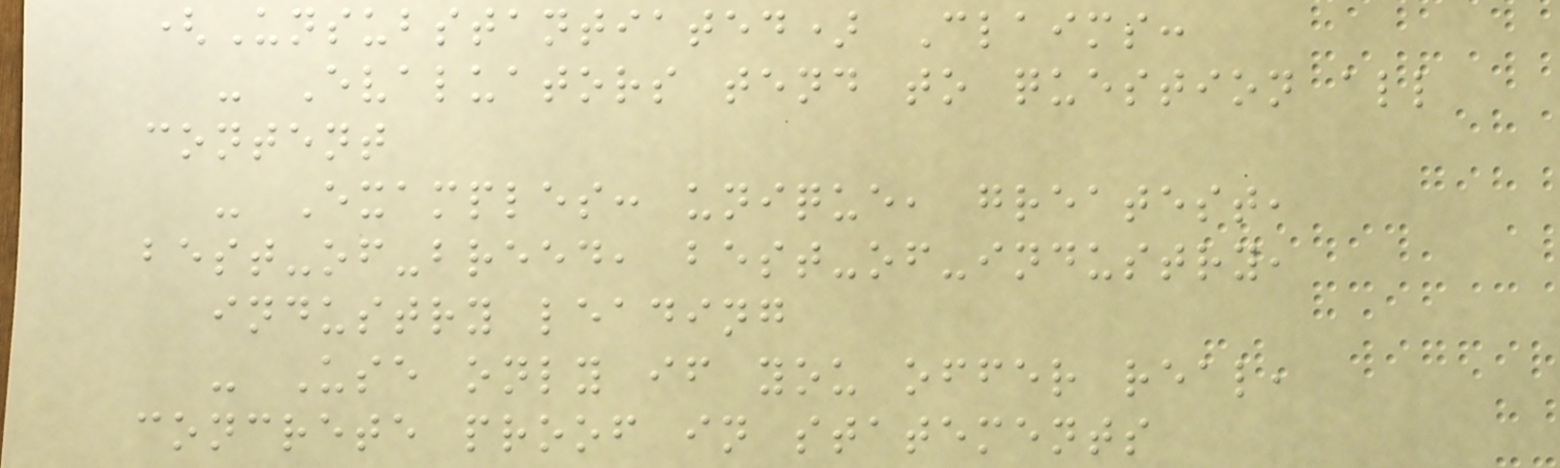(Unsubstantiated) Claims:
- Evaluators tend to question all
content
- Examples: unique, greatest,
best-of-breed, best-of-industry,
industry leading
- Use only if you offer real,
concrete proof in statements
